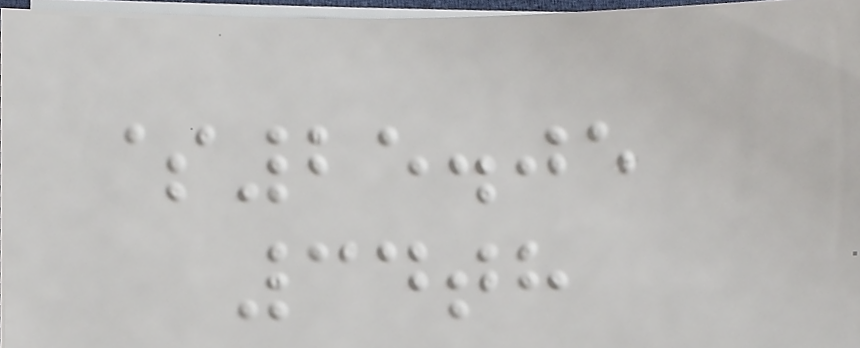$25.05
34th
